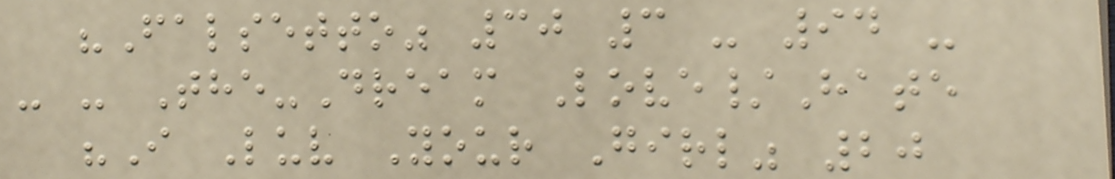"Falsetto" 30 3 - 94 -
- - The-Dream Love/Hate
"I Luv Your Girl" 20
